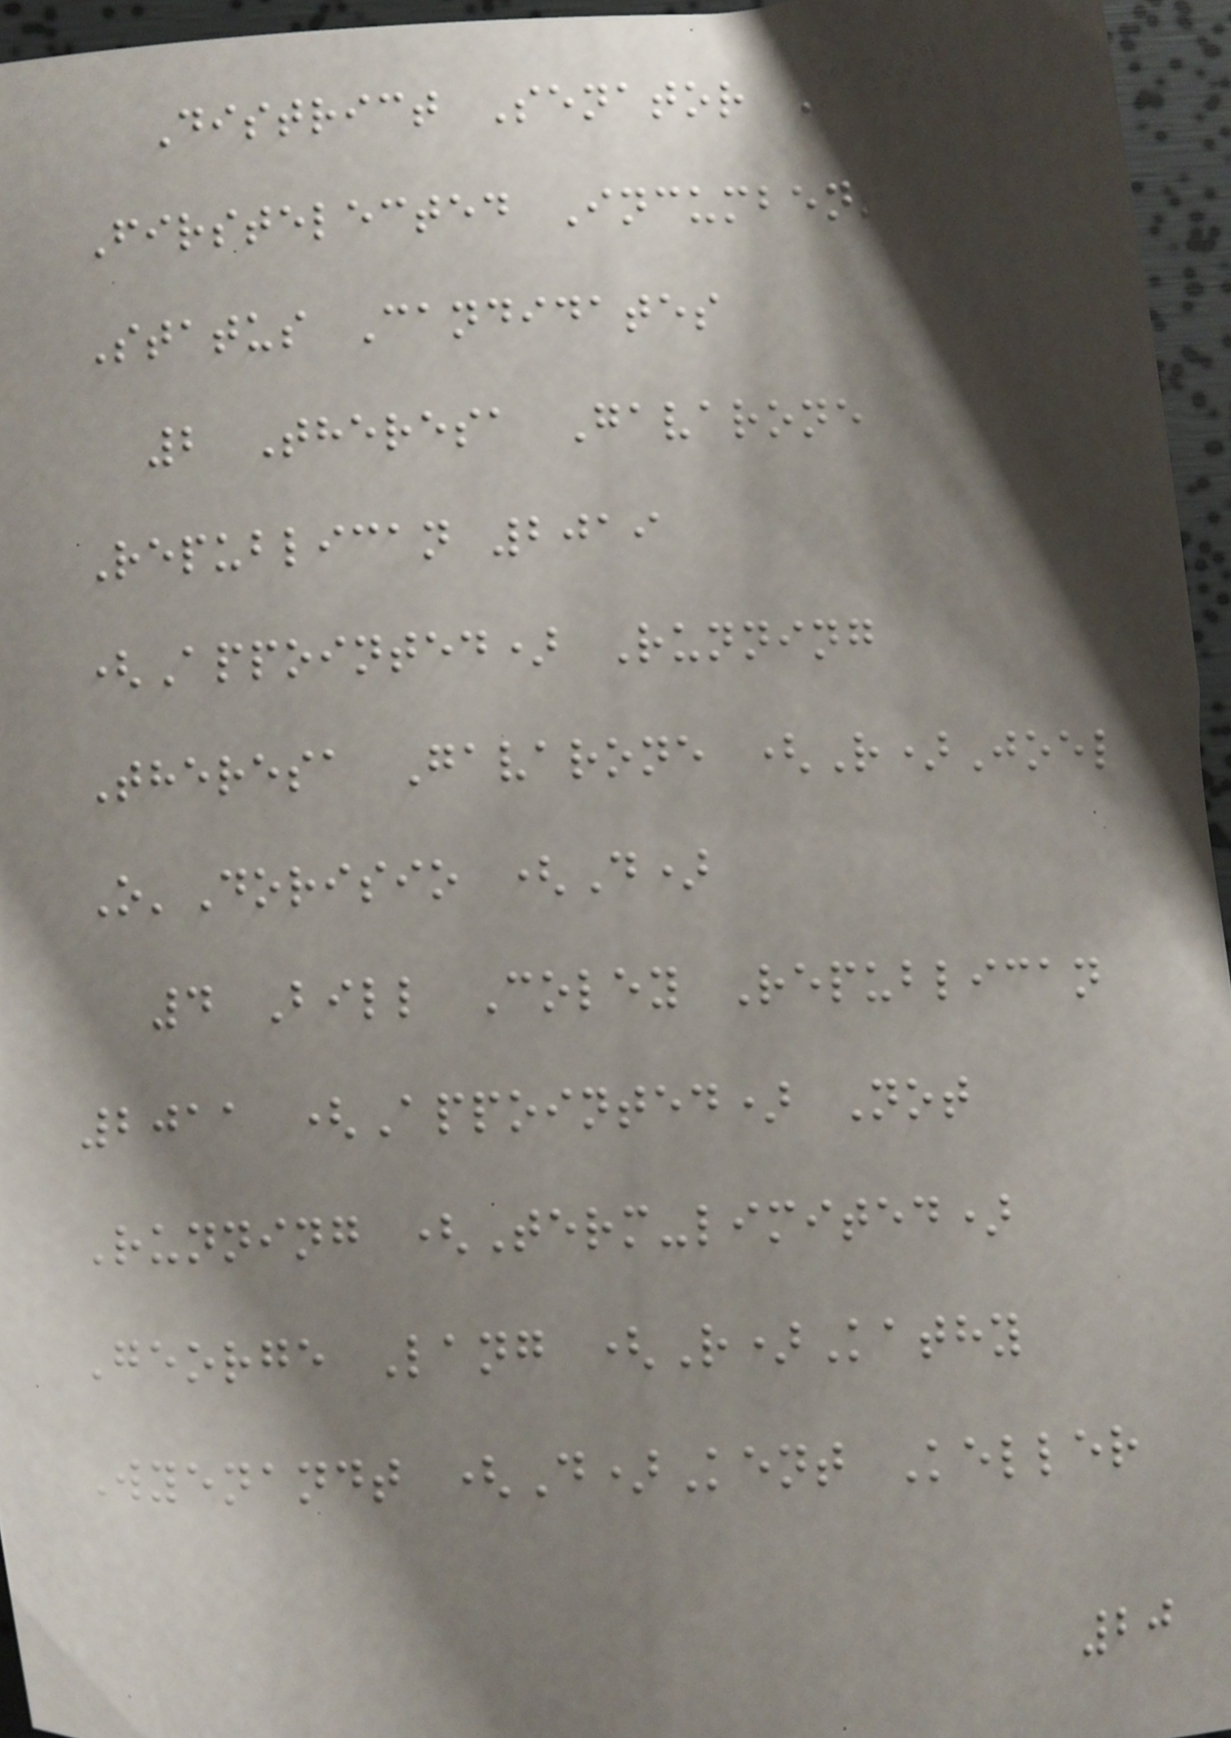District Senator Party
Firstelected Incumbent
Status Candidates
2 Theresa Gavarone
Republican 2019
(Appointed) Running
Theresa Gavarone (R)Joel
O'Dorisio (D)
4 Bill Coley Republican
2011 (Appointed) Not
Running (Term-limited)
George Lang (R)Kathy
Wyenandt (D)Kent Keller
20
